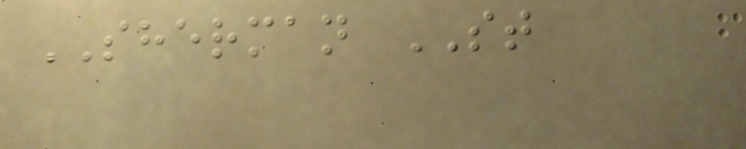SHERMAN ST
